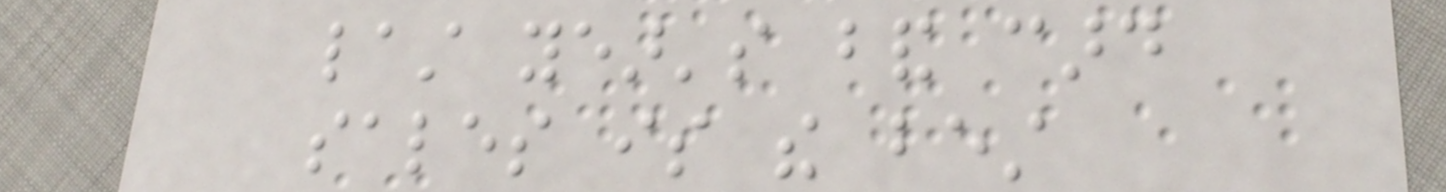last year's band card
sales is the best
